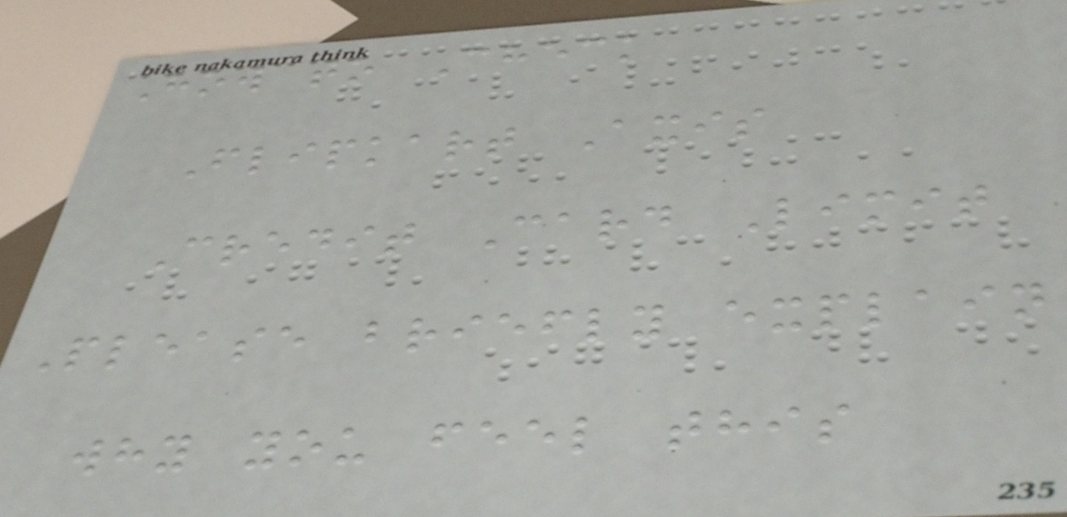How to Check
Flipkart Axis
Credit Card Limit
Please briefly explain
why you feel this
